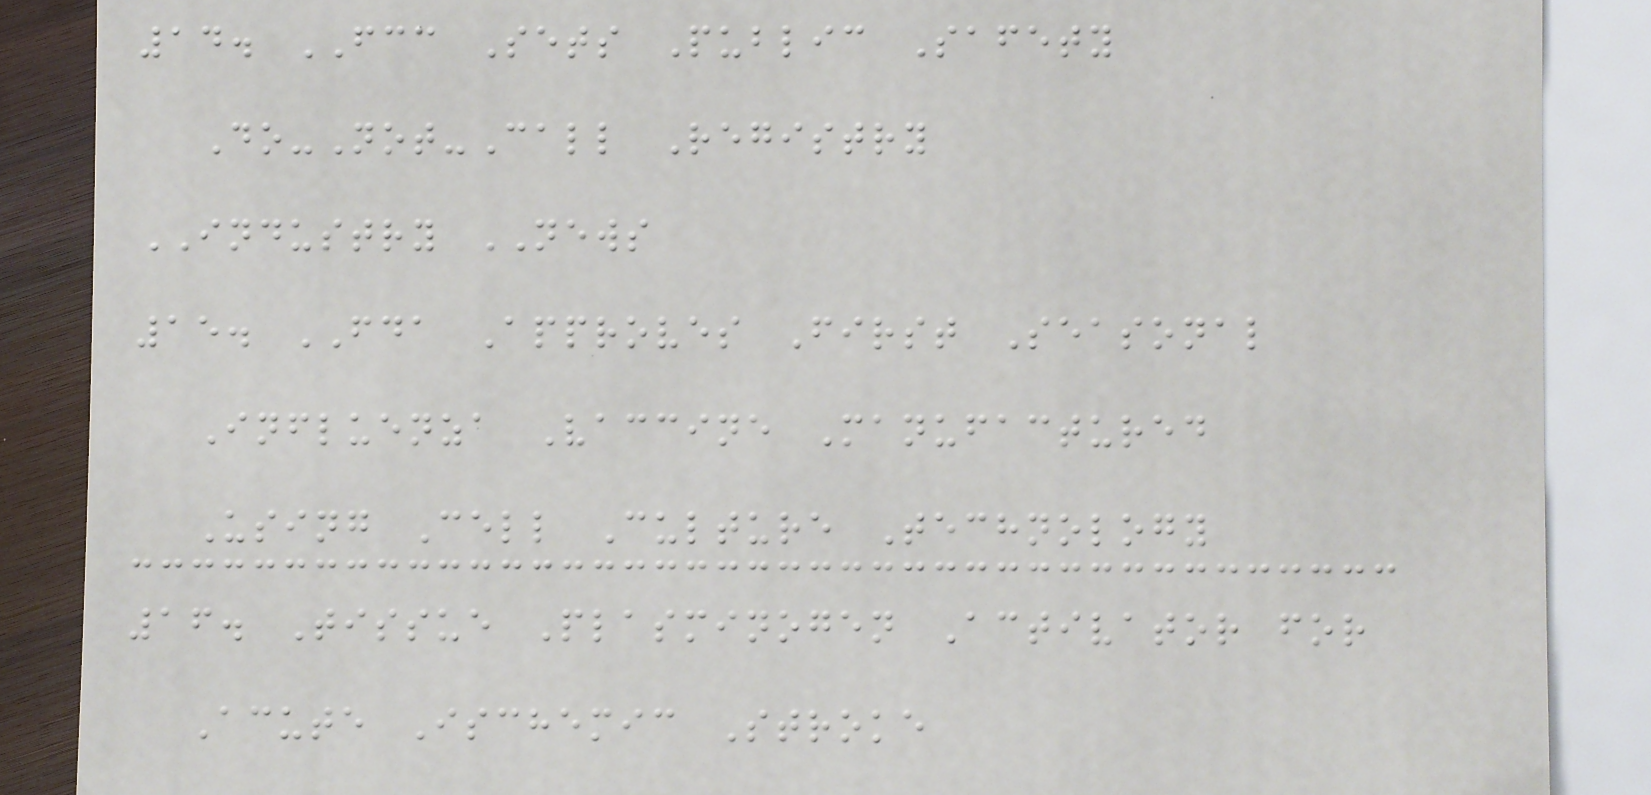14. FCC Sets Public Safety
Do-Not-Call Registry
INDUSTRY NEWS
15. FDA Approves First Seasonal
Influenza Vaccine Manufactured
Using Cell Culture Technology
16. Tissue Plasminogen Activator for
Acute Ischemic Stroke
